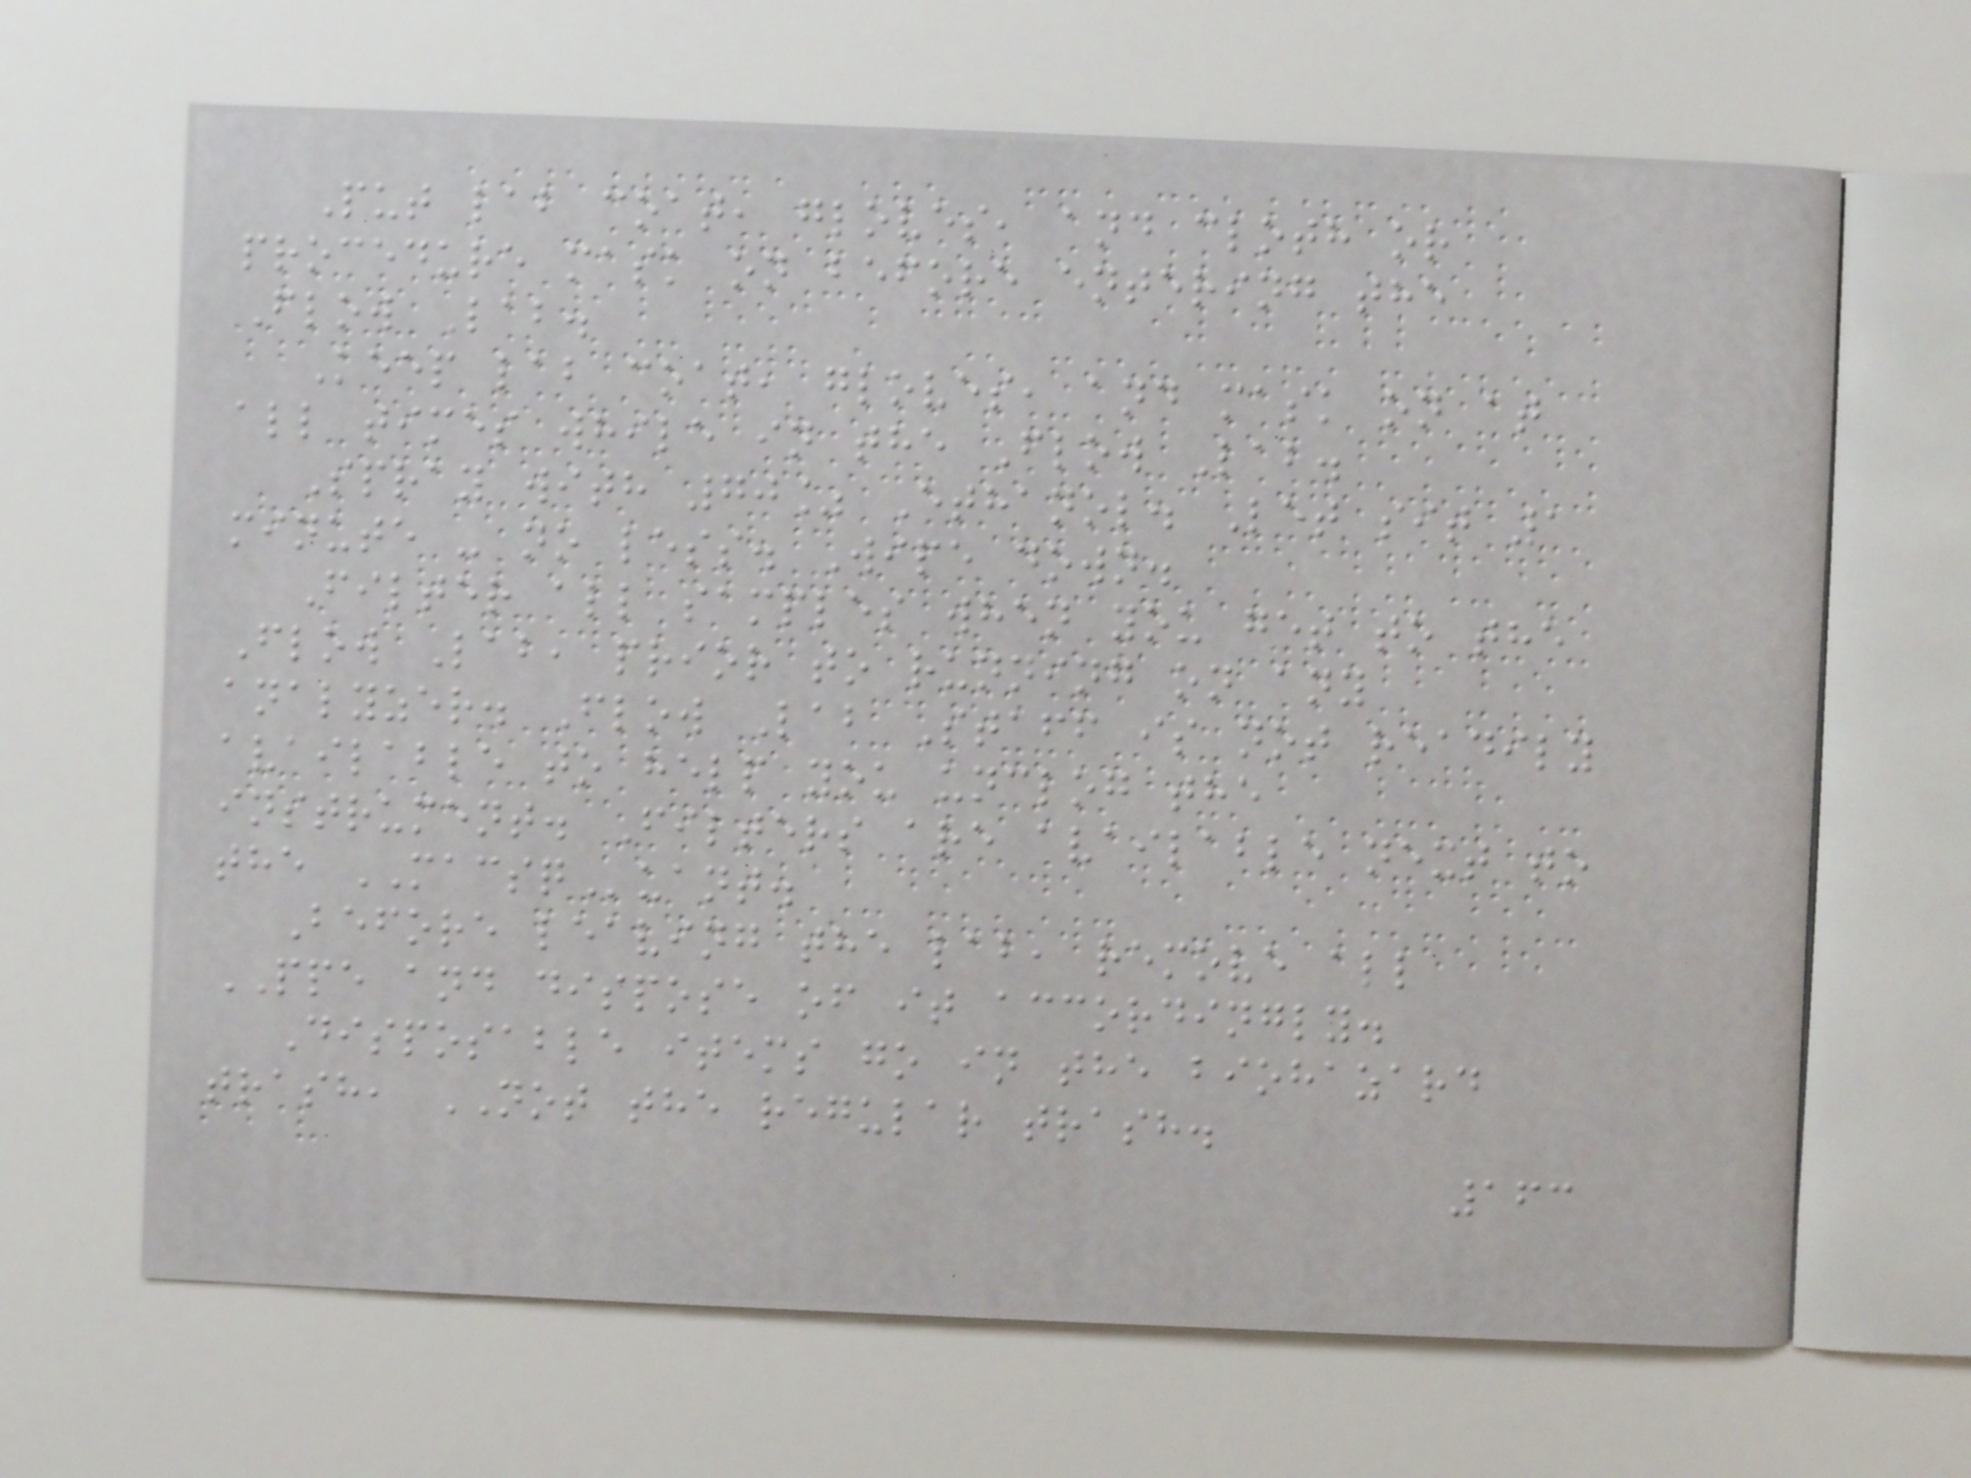Put lab coat, gloves, and cloth or
procedure mask on before entering the
Flow Lab.
Keep lab coat, gloves, and mask on at
all times while in the Flow Lab.
Spray with 70% Ethanol. Let sit 1
minute - no less. Wipe down.
Filter all samples when you get to the
Flow Lab, prior to running on any
analyzer. Flow Lab Staff is not readily
available to help you unclog the
instrument. Filters are available next to
the MACSQuant.
Before leaving the lab, remove all
PPE and dispose of it accordingly.
Disposable items go in the biohazard
trash, NOT the regular trash.
163
